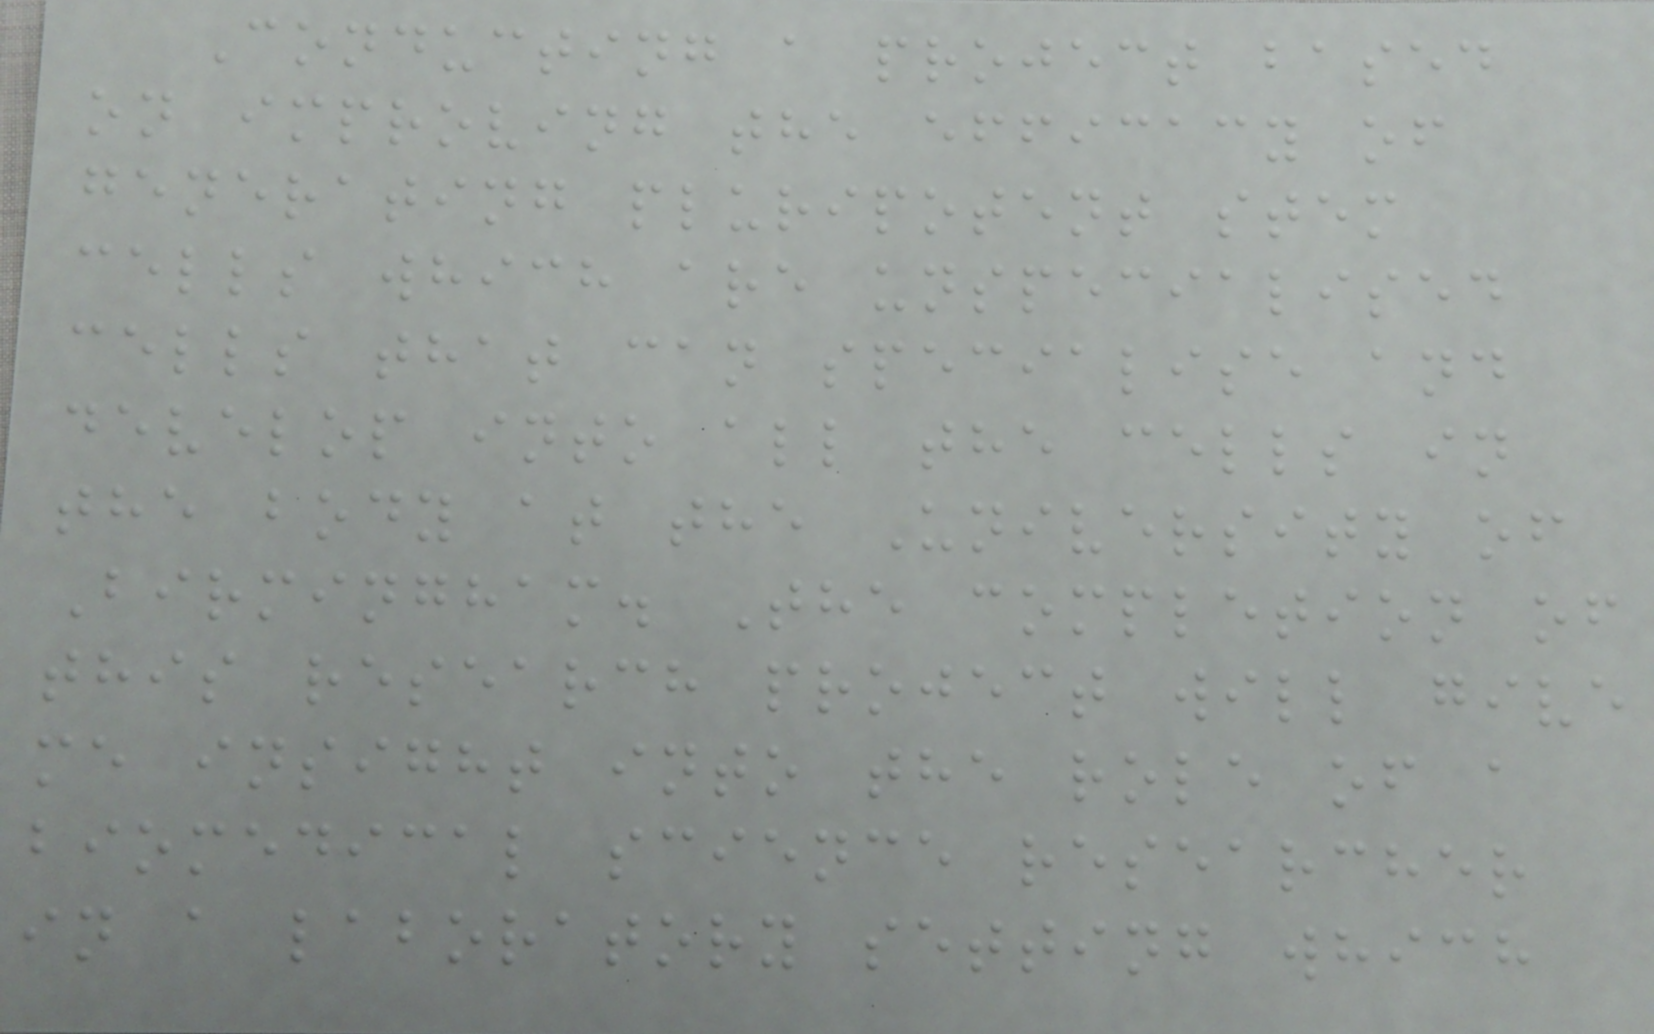Conducting a project based
on improving the efficacy of
generating pluripotent stem
cells which are unspecialised
cells that can specialise and
develop into all the cells in
the body at the University of
Birmingham. The completion of
this research project will give
me insight into the role of a
biomedical science researcher
in a laboratory setting which
